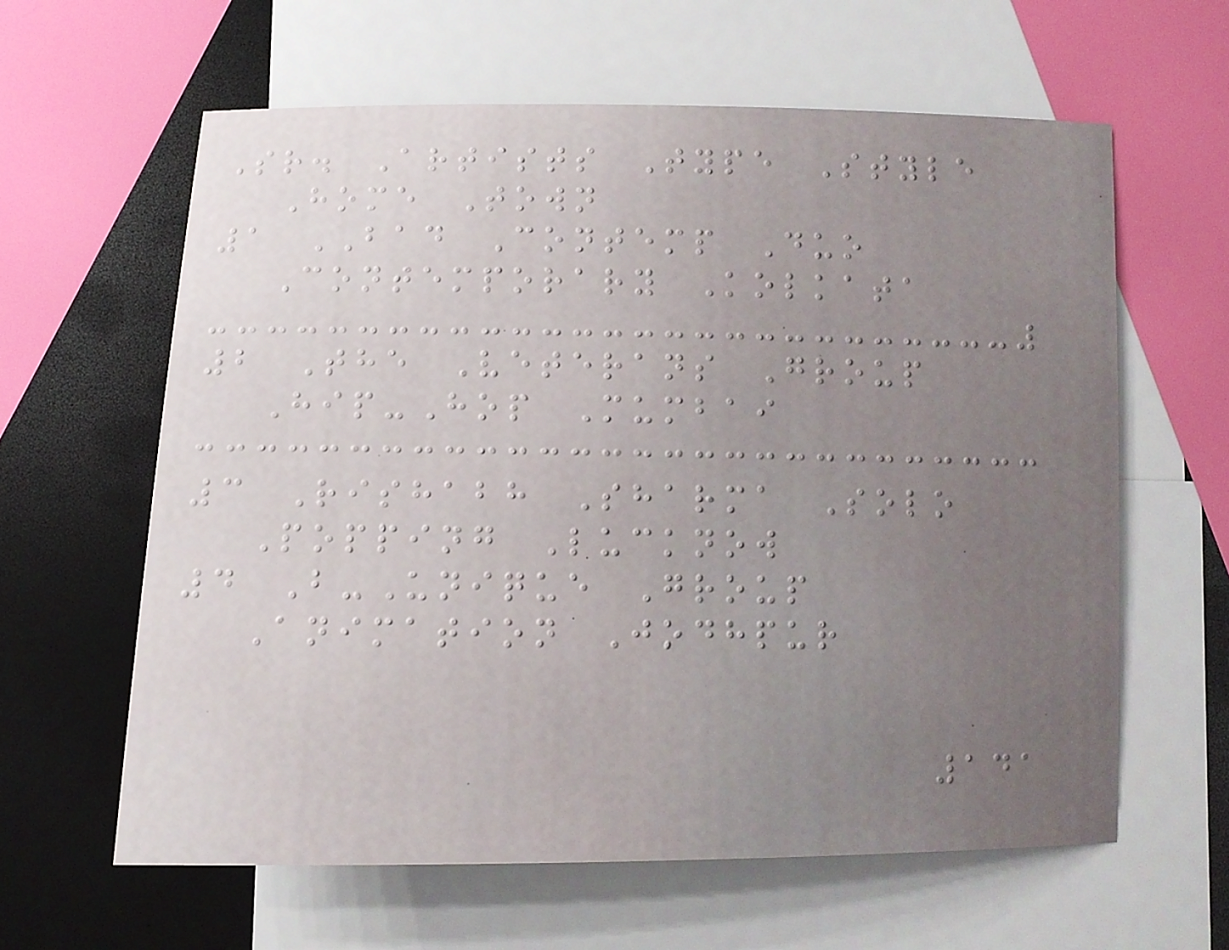Sr. Artists Type Style
Home Town
1 BAD Contemp Duo
Contemporary Kolkata
2 The Veterans Group
Hip-Hop Mumbai
3 Rishabh Sharma Solo
Popping Lucknow
4 B-Unique Group
Animation Jodhpur
141
